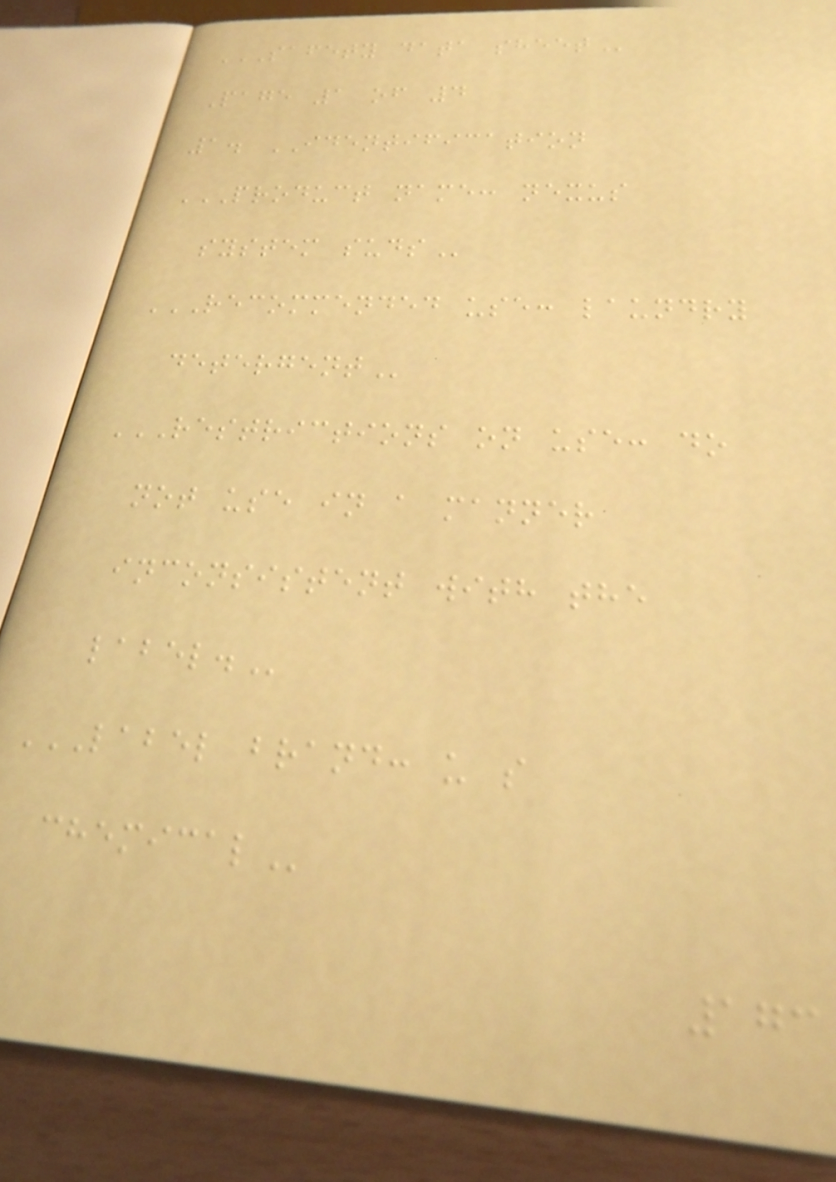SAFETY DATA SHEET
Page 1 of 4
1. IDENTIFICATION
PRODUCT NAME: NEXUS
SYSTEM SUDS
RECOMMENDED USE: LAUNDRY
DETERGENT
RESTRICTIONS ON USE: DO
NOT USE IN A MANNER
INCONSISTENT WITH THE
LABEL.
LABEL BRAND: U S
CHEMICAL
173
